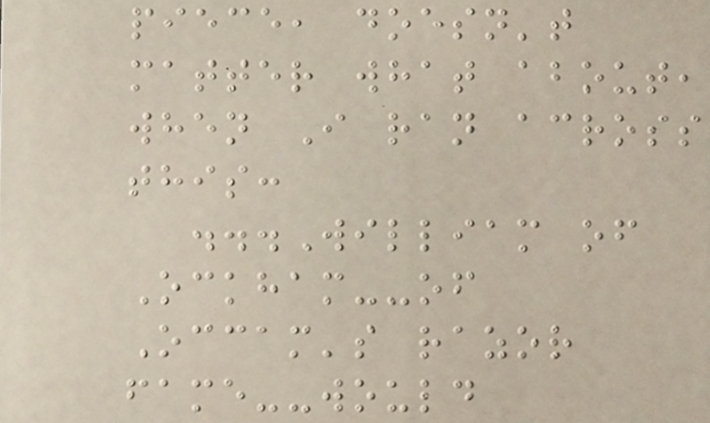piece, doesn't
matter what about,
when I ran across
this:
...William of
Ockham--of
Occam's razor
fame--would
